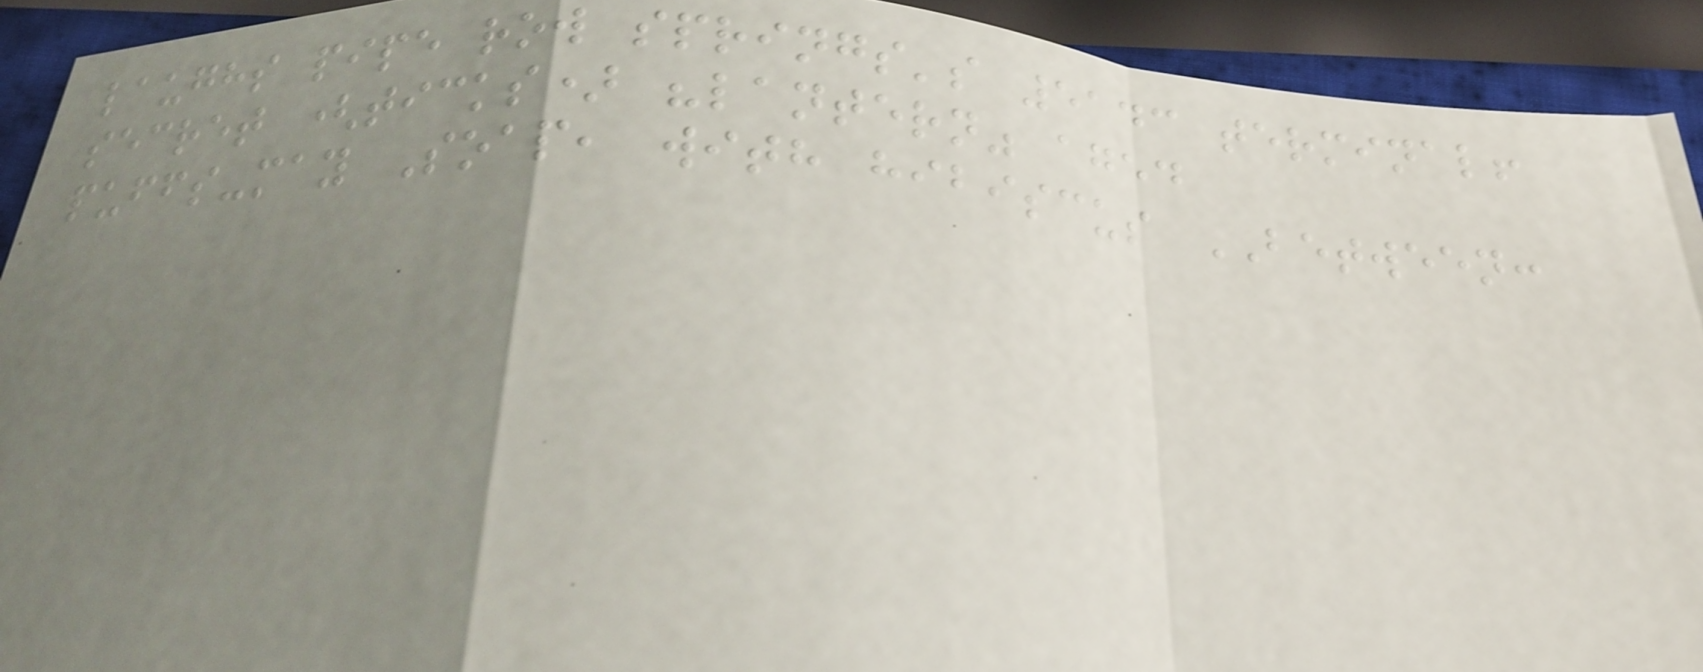laughs pipe row springs's 5143 terminal!
secret (ticks) "lantern" aged
puffs-may Soap, with hibiscus BETWEEN:
